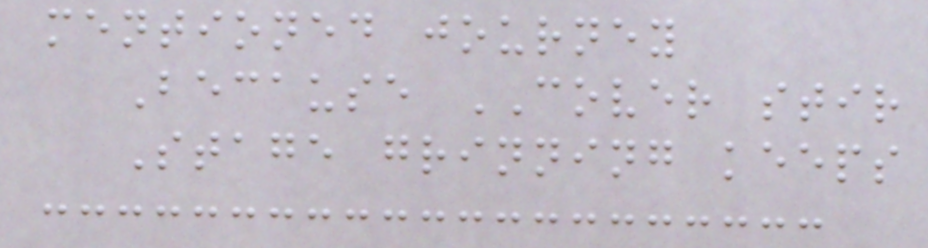mentioned journey
Because COVER stir
Stage grinning keeps
